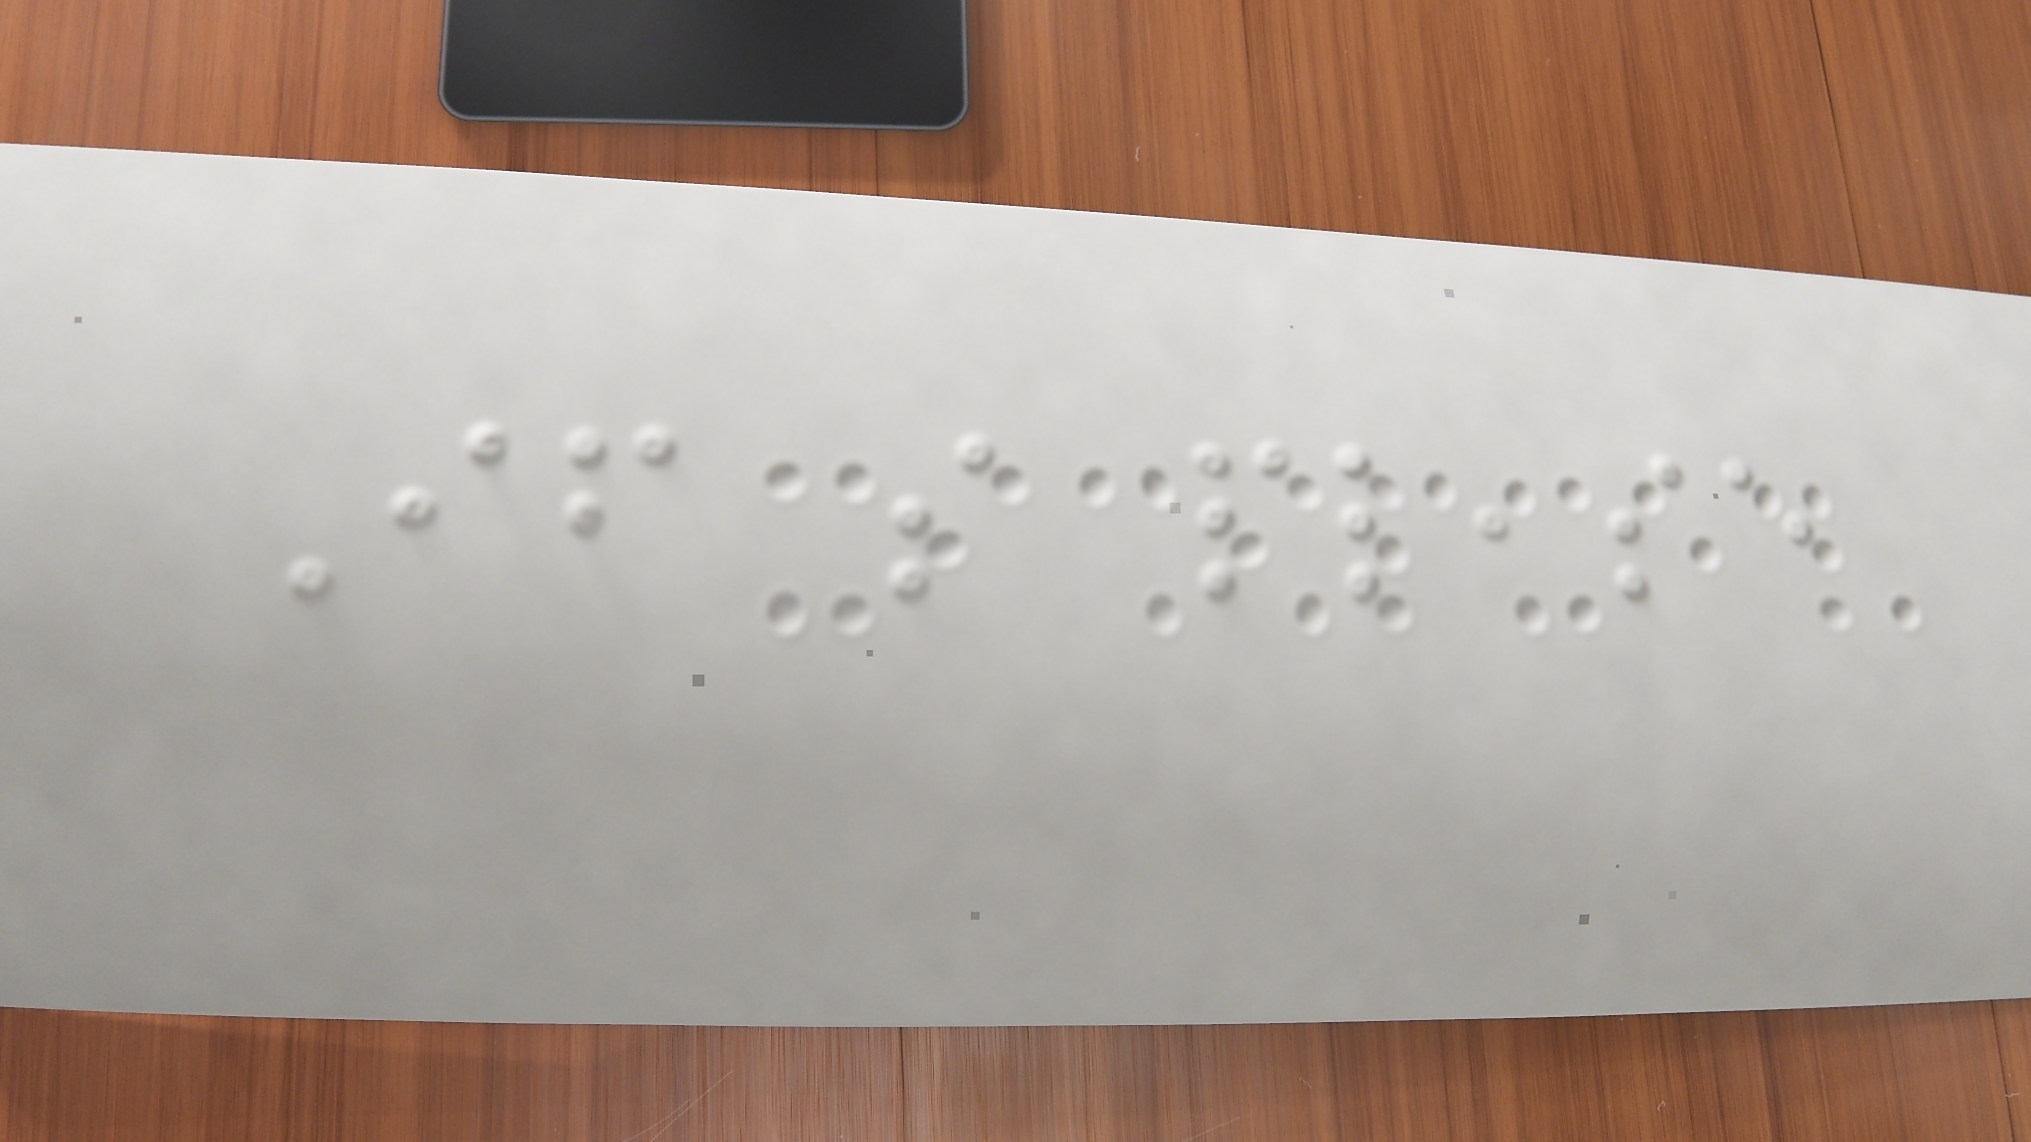If so please
